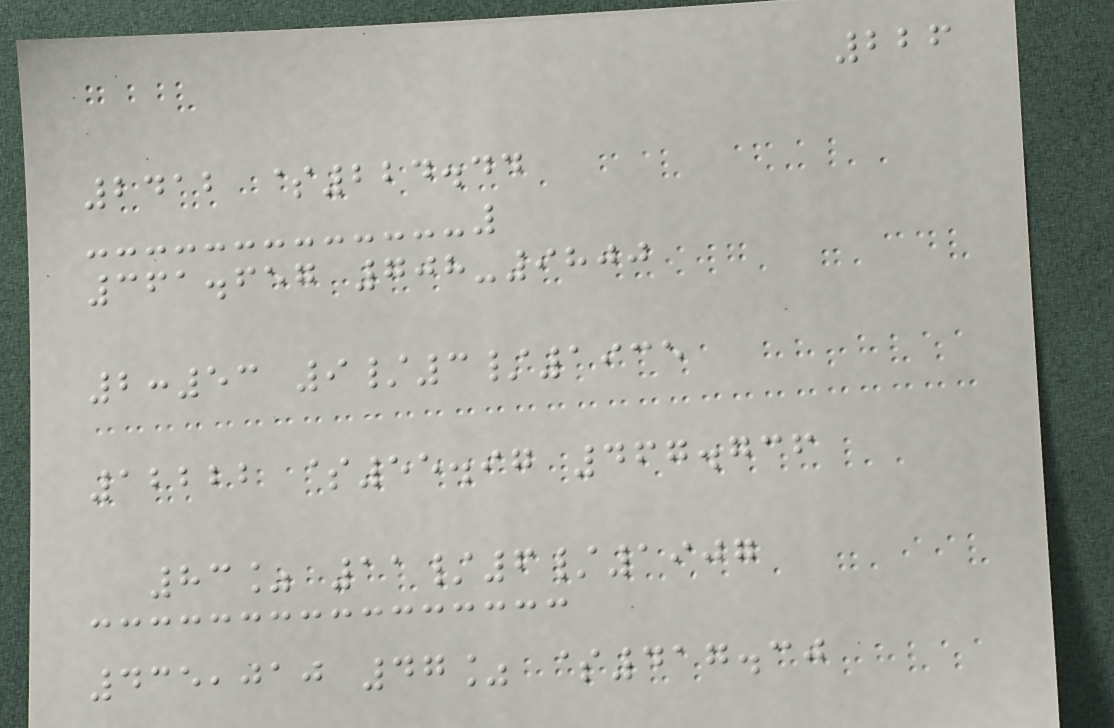226
2412 $224.44
361.657 708-9800
2:53 9/3/1935
12222 $55.97 467.736
83% 11/6/1907
435,010 47% $417.30
